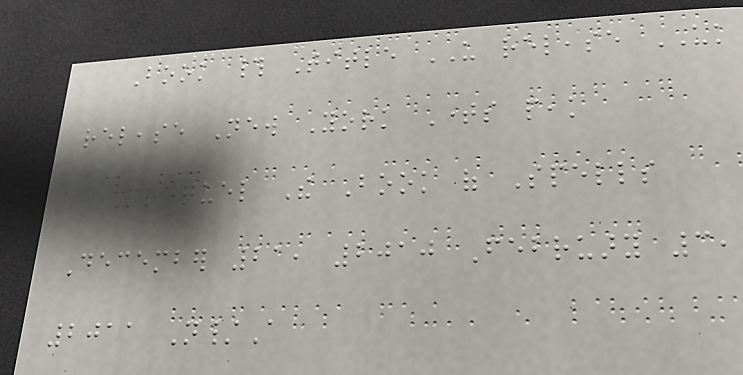Book # Title US release UK
release New York Times peak
Prequel The Book of Spells
December 21, 2010 February 3,
2011 N/A
